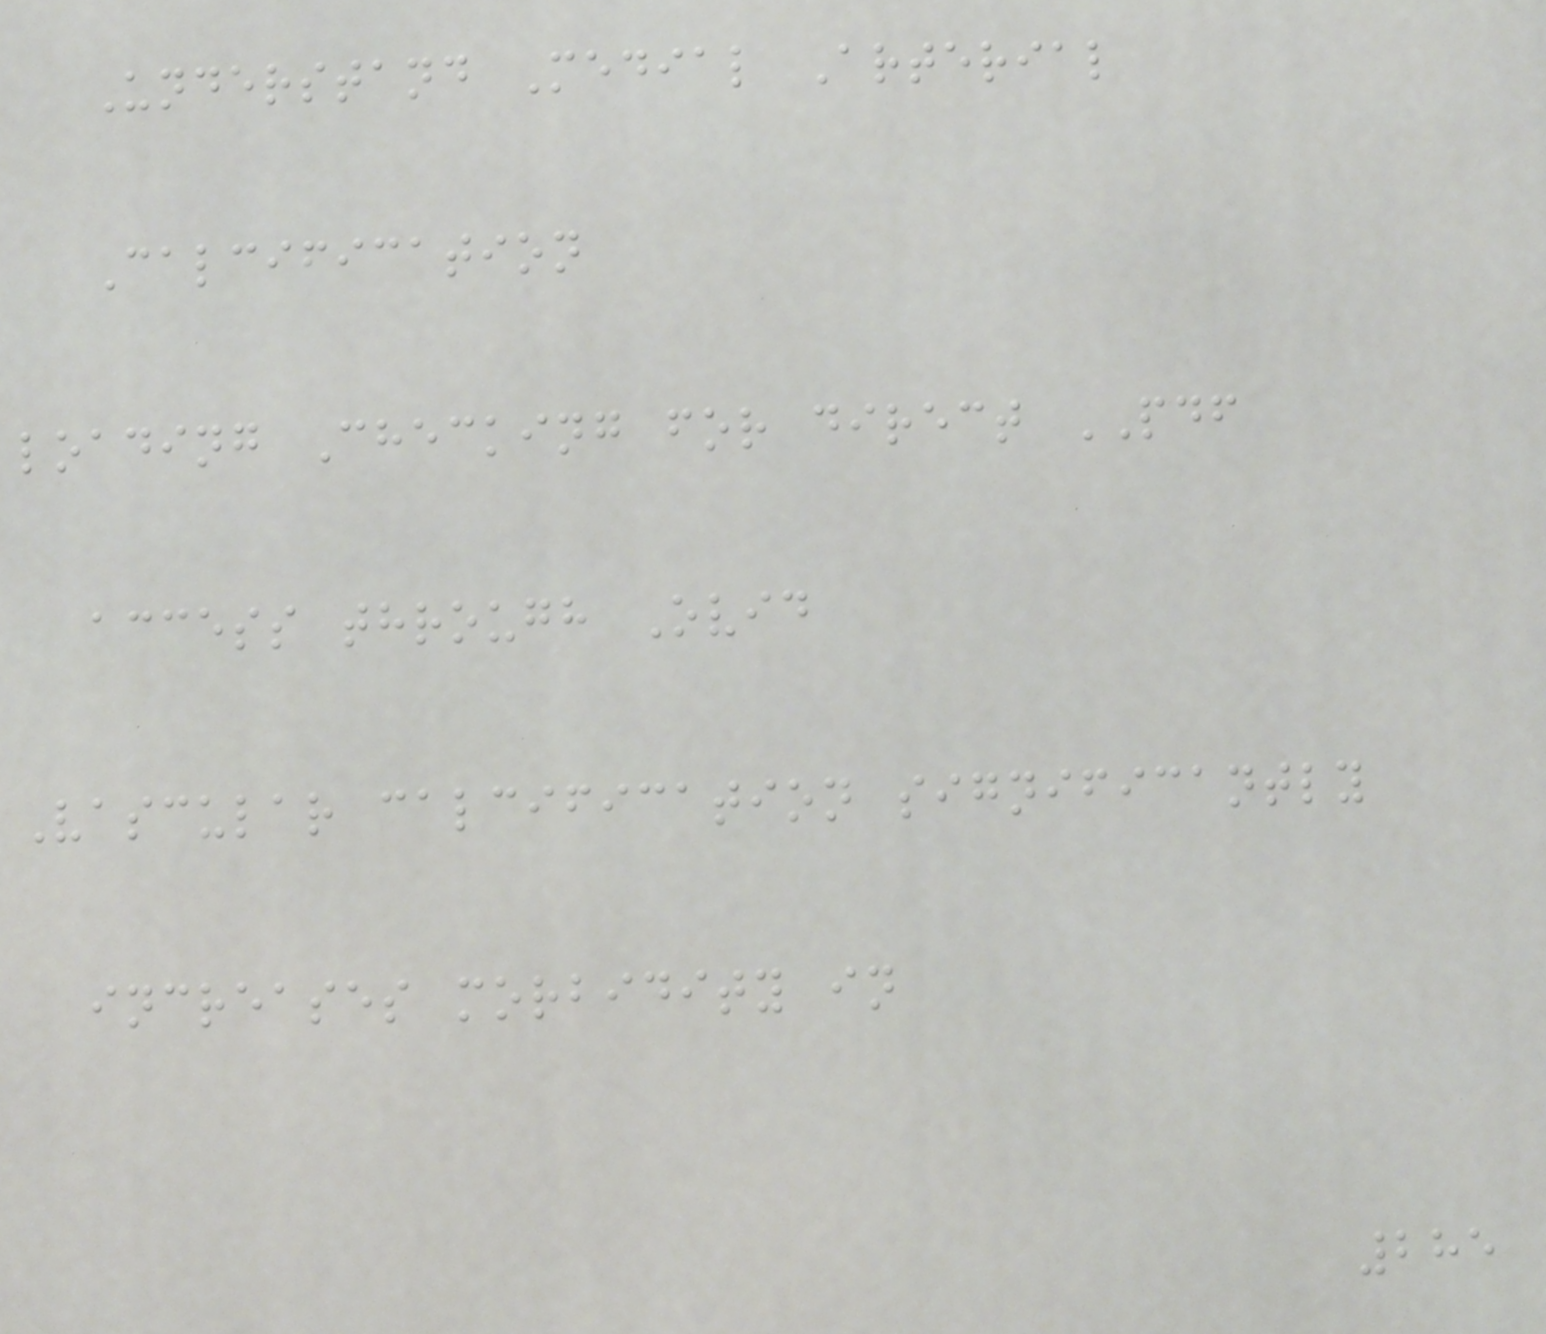Understand Medial Arterial
Calcification
loading Checking for direct PDF
access through Ovid
Vascular calcification significantly
increases morbidity in
285
